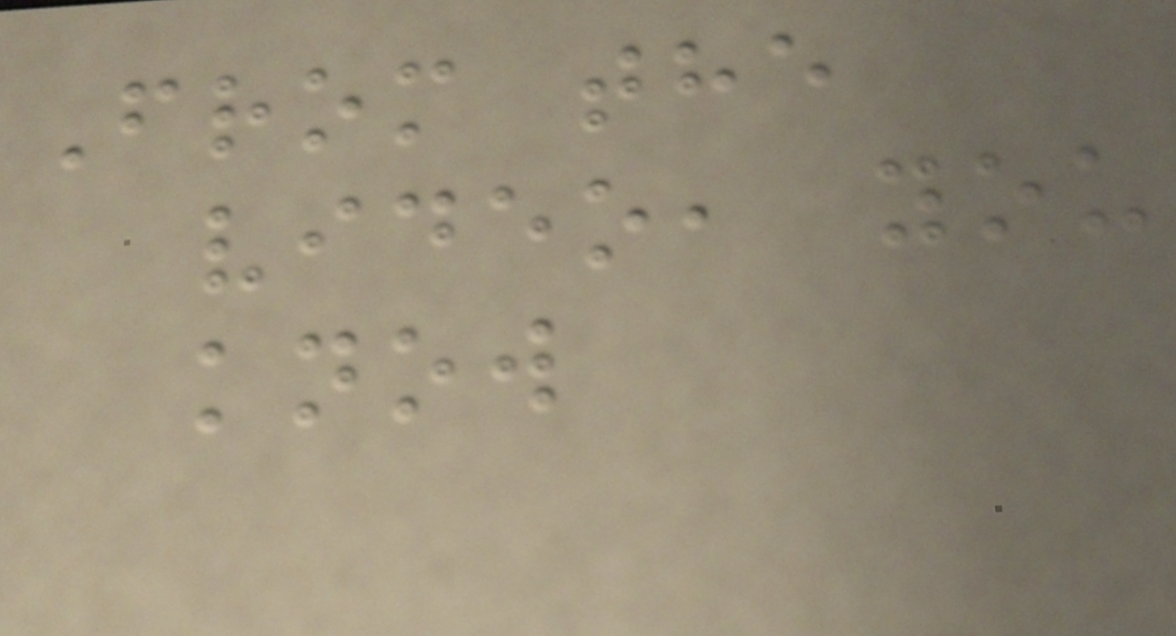From the
video, you
know
